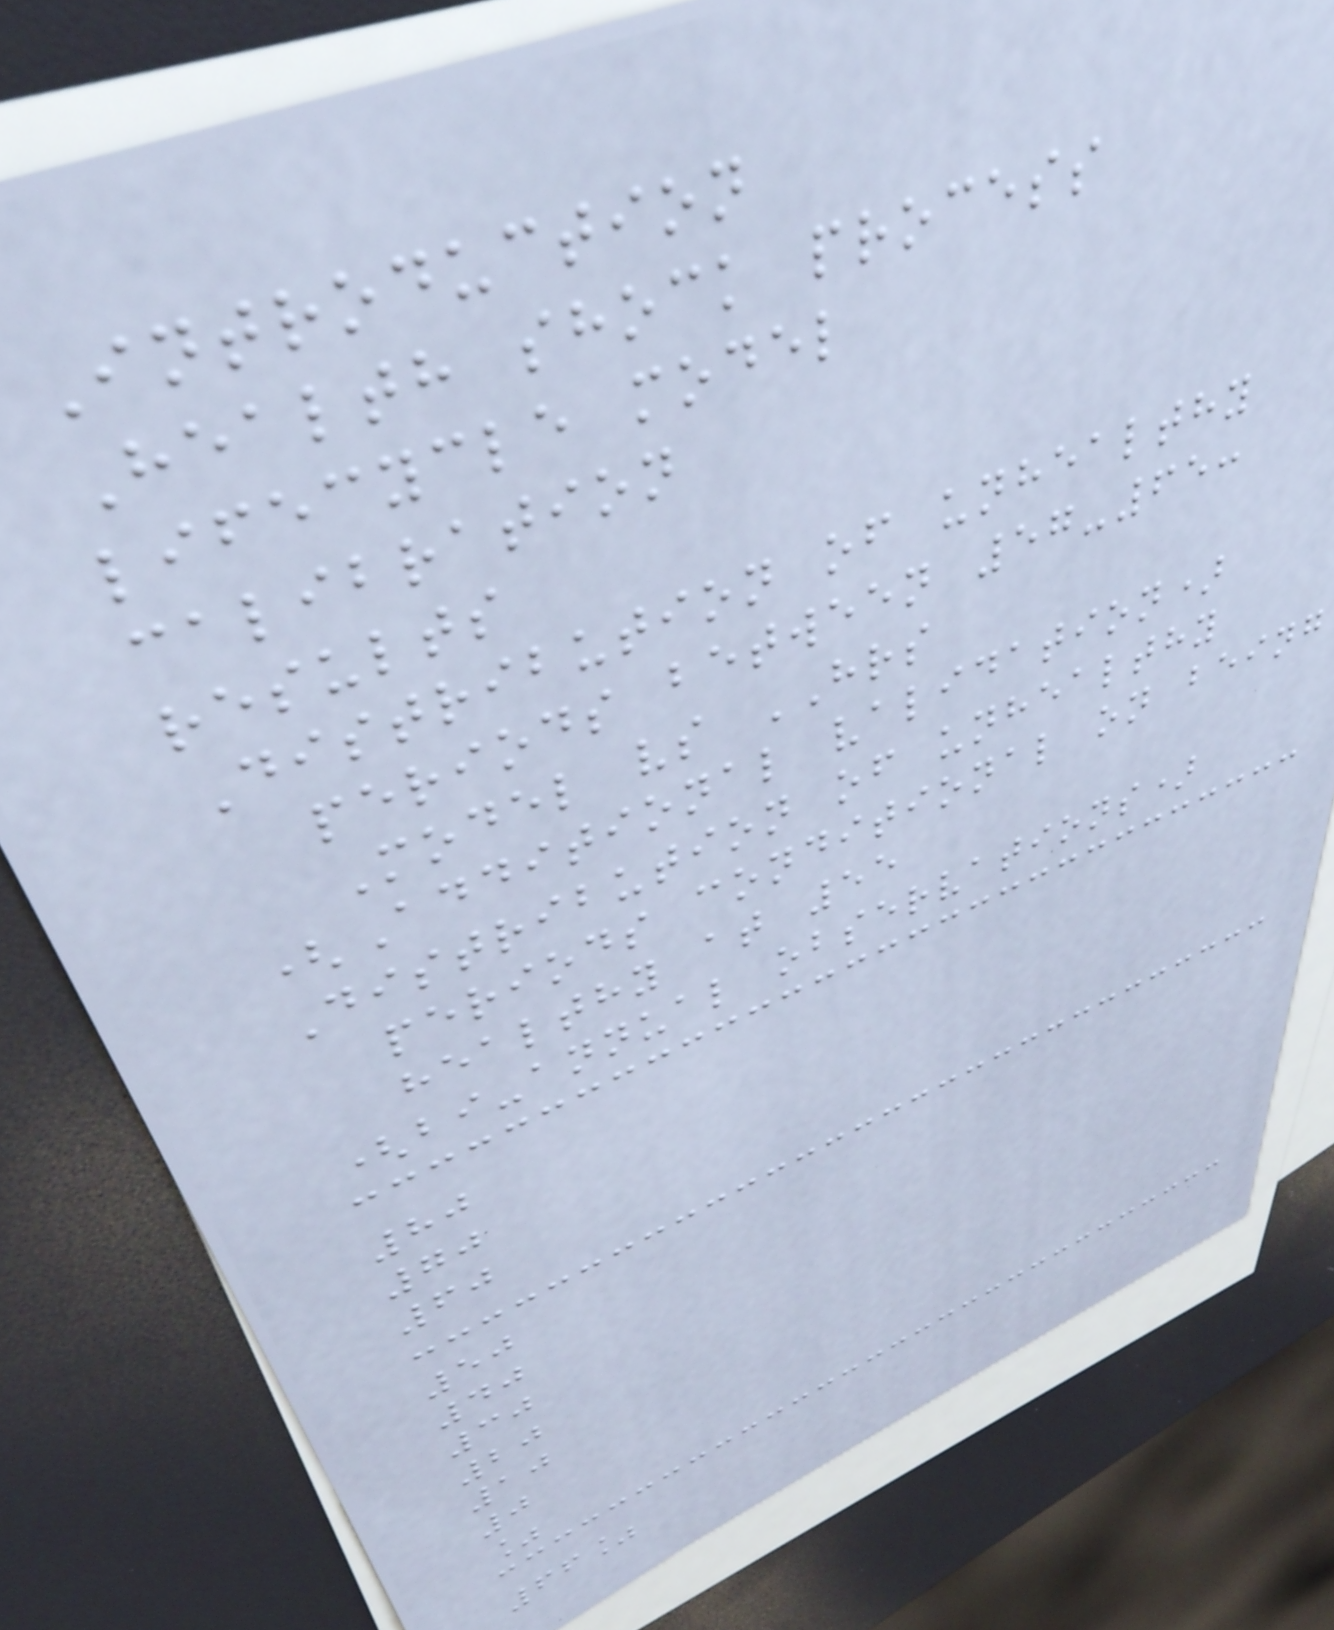Introduction
Health shock process
lifecycle model
calibration
results
Distribution of unhealthy
periods between 57-65:
Model vs HRS
(Additional validation)
Distribution of unhealthy
periods conditional on being
healthy at 55
(bi-annual observations)
80
70
60
50
40
30
20
10
0
%
66%
